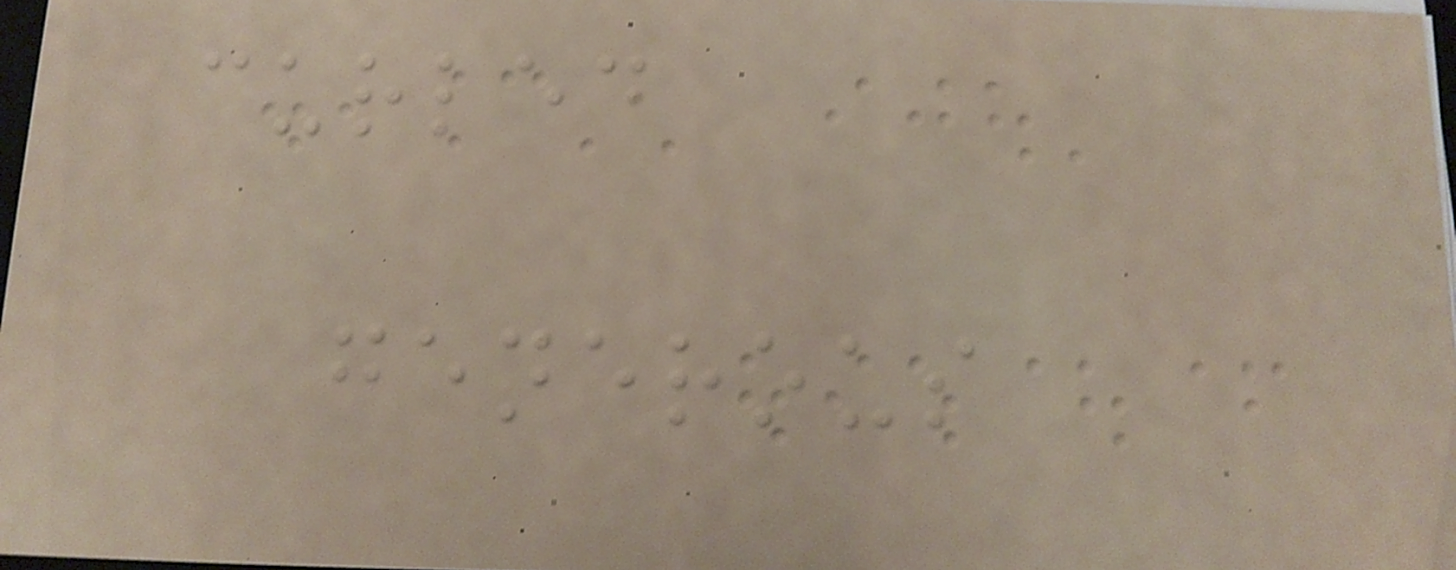curled
generous
